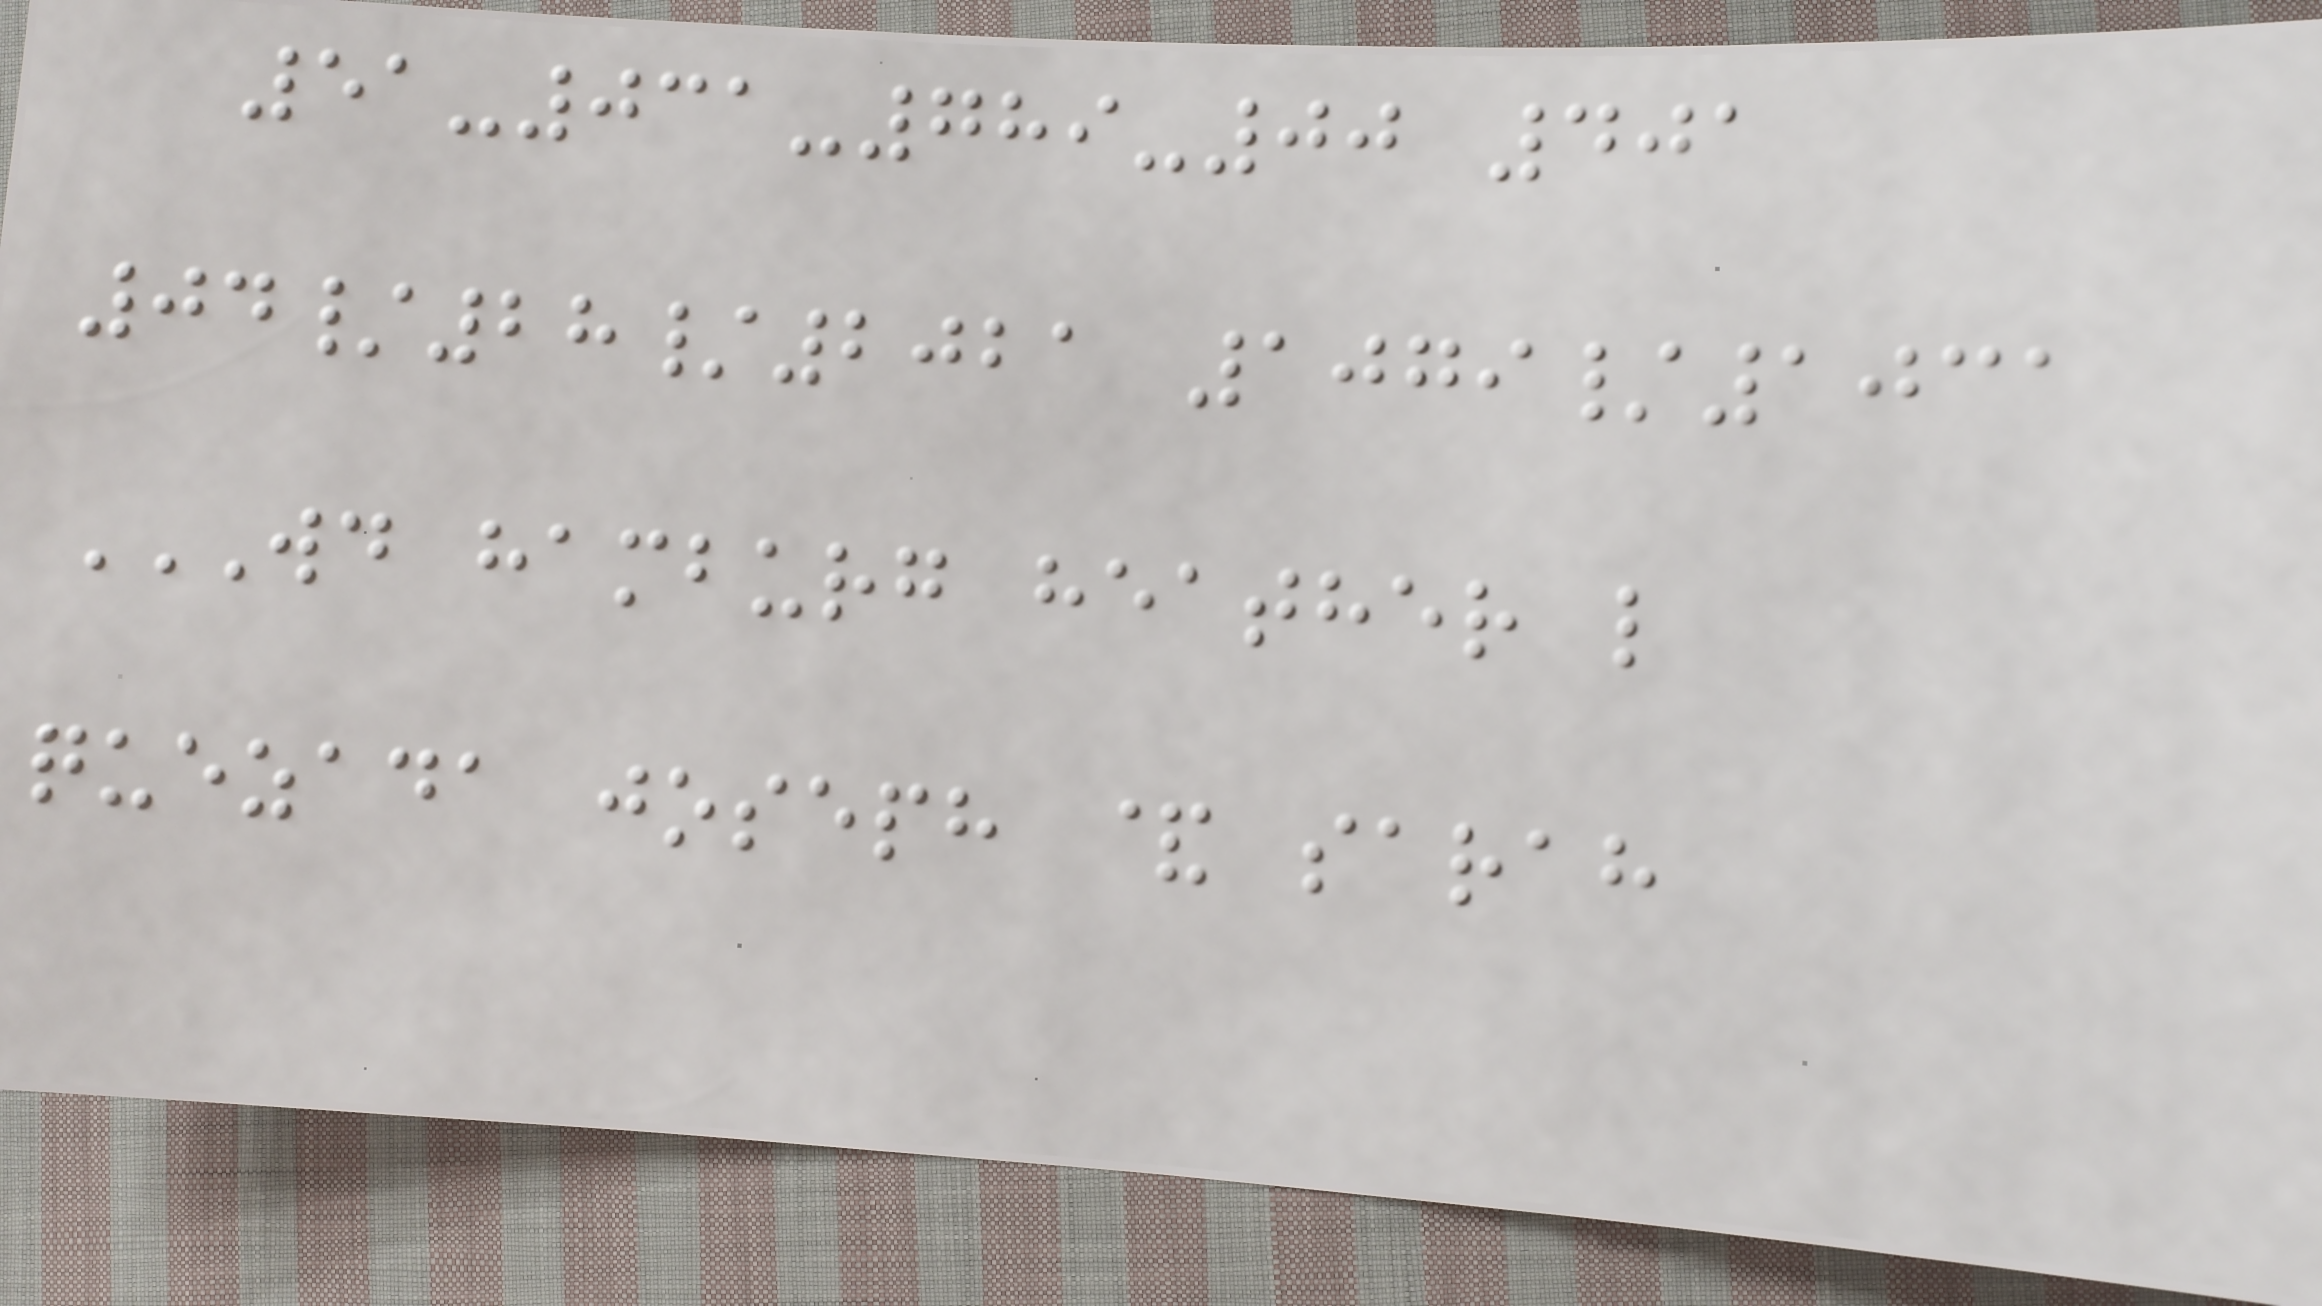51-031-789-00 401
04/28/2021 1079/1031
WD HAMBURG HEATHER L
QUEZADA JOSEPH & SARAH
